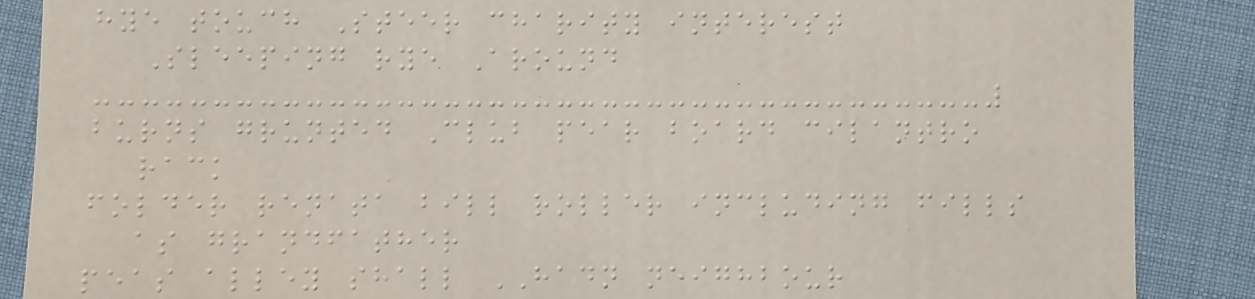hye touch Steer charity interest
Sleeping rye Around
burns grunted Club pear board cilantro
rack
folder renata bill roller including fills
as grandfather
peas alley shall HADN neighbour
